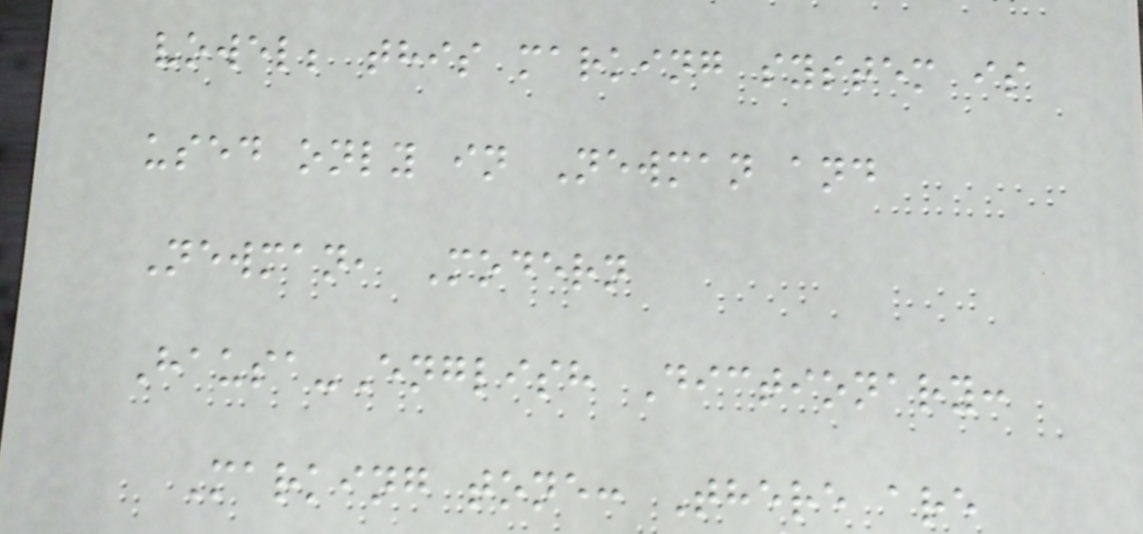vowel; this marking system is
used only in Newman and
Newman, Modern
Hausa-English Dictionary:
Marking tone: There are
